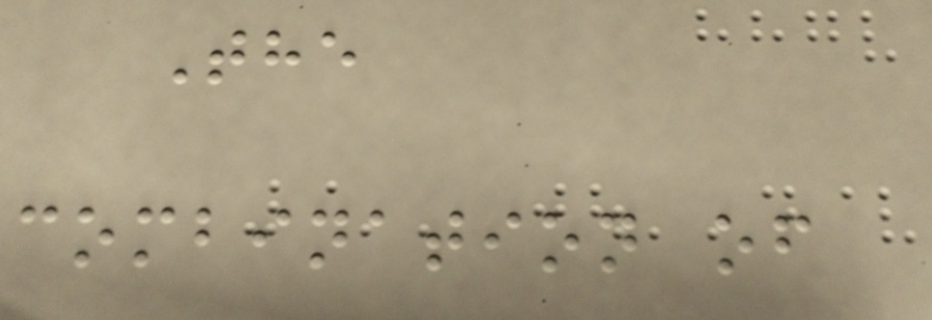The
combination of
